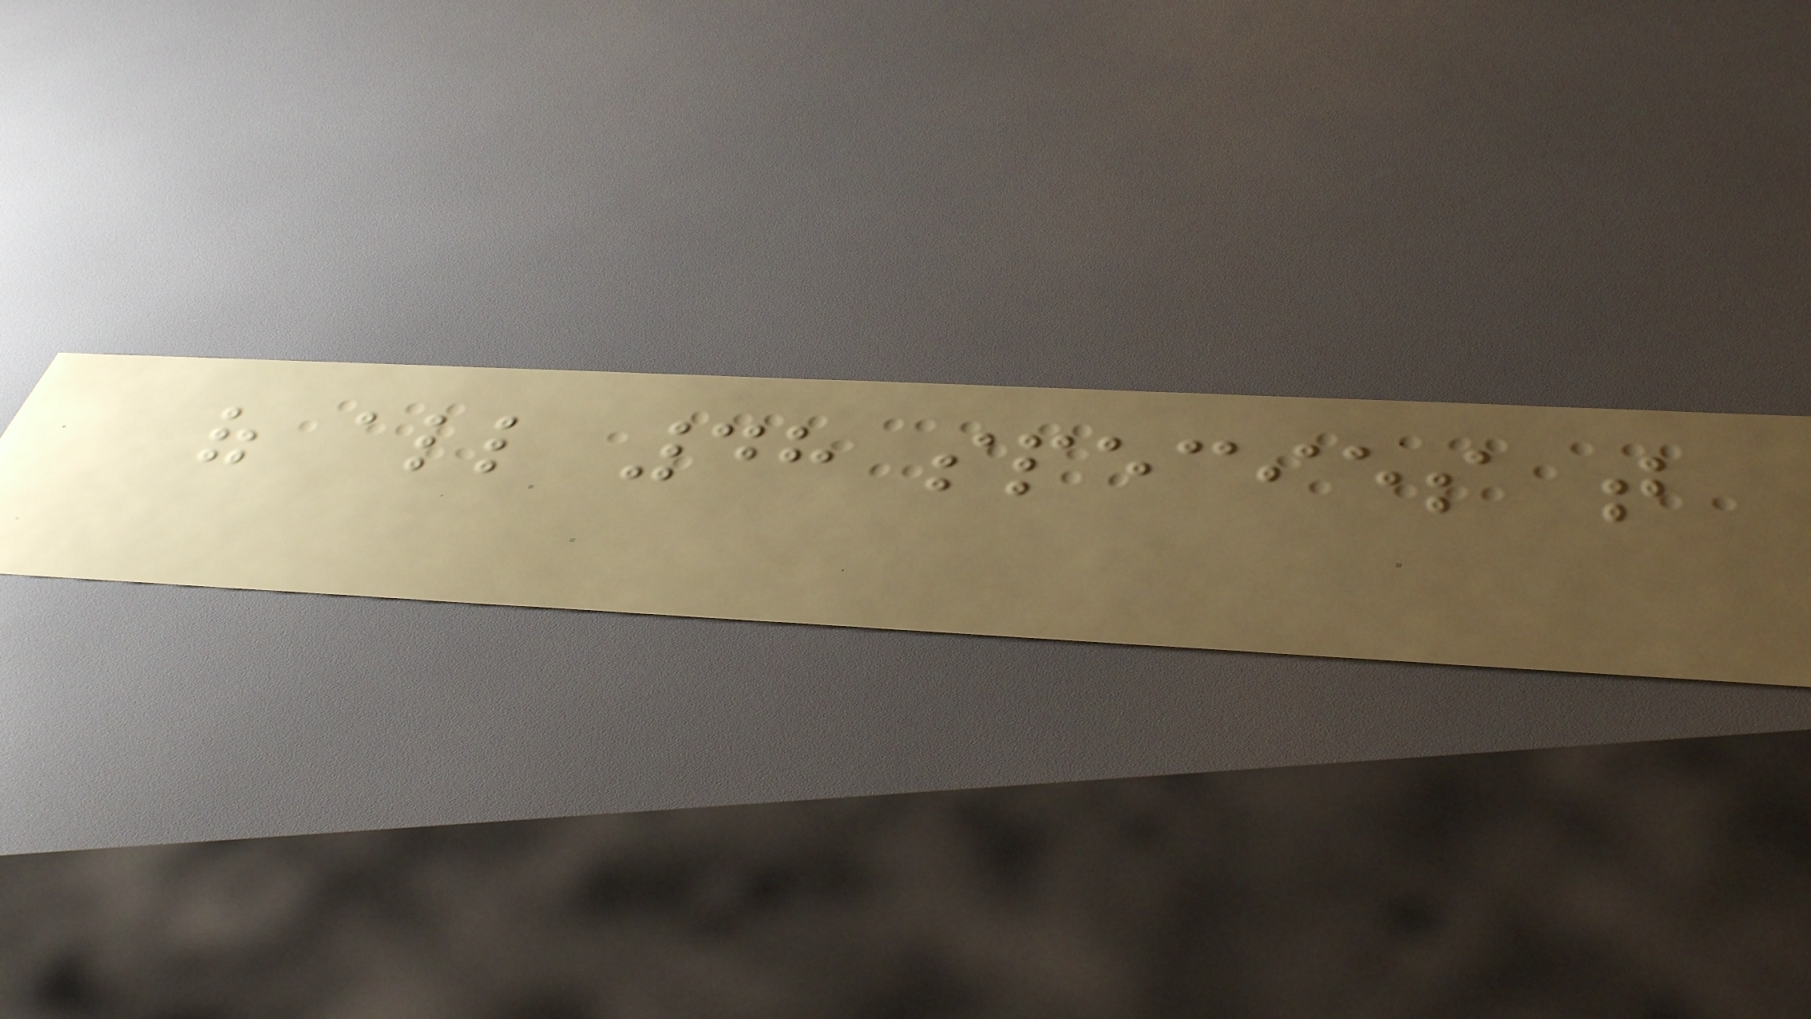of all 48 species that
